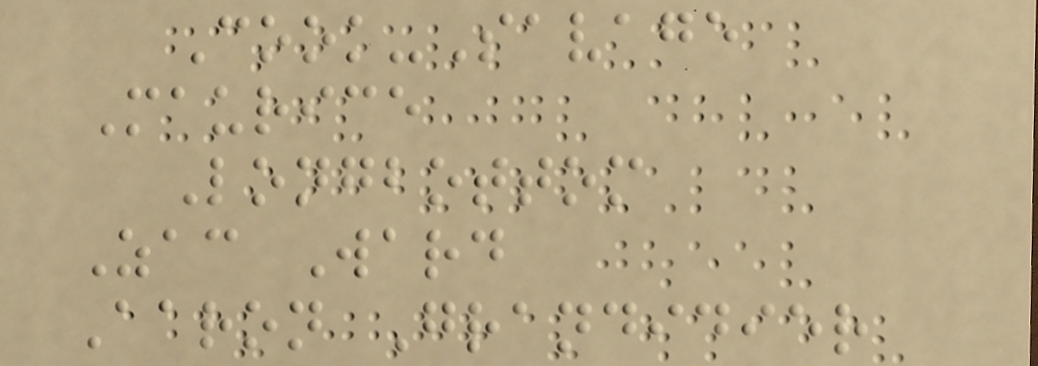Cook-Savage
Maurice
Longbottom
Zac Ward
Aaron Grandidier
